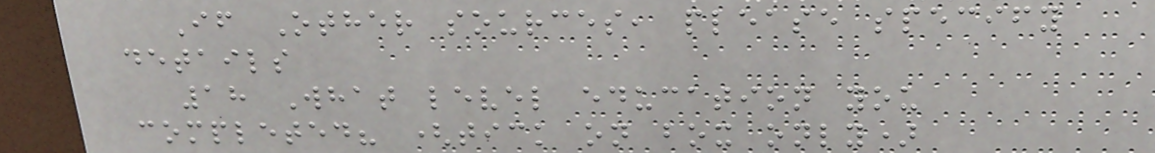If Other sources, please specify
details
18 What level education you
completed? (tick on box only)
